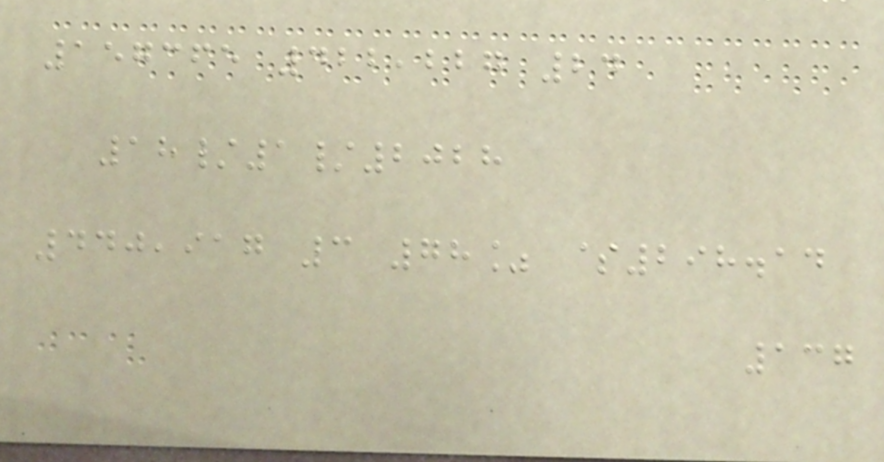157365 422,227 24
18/1/2028
440,917 3 78% $298.14
137
